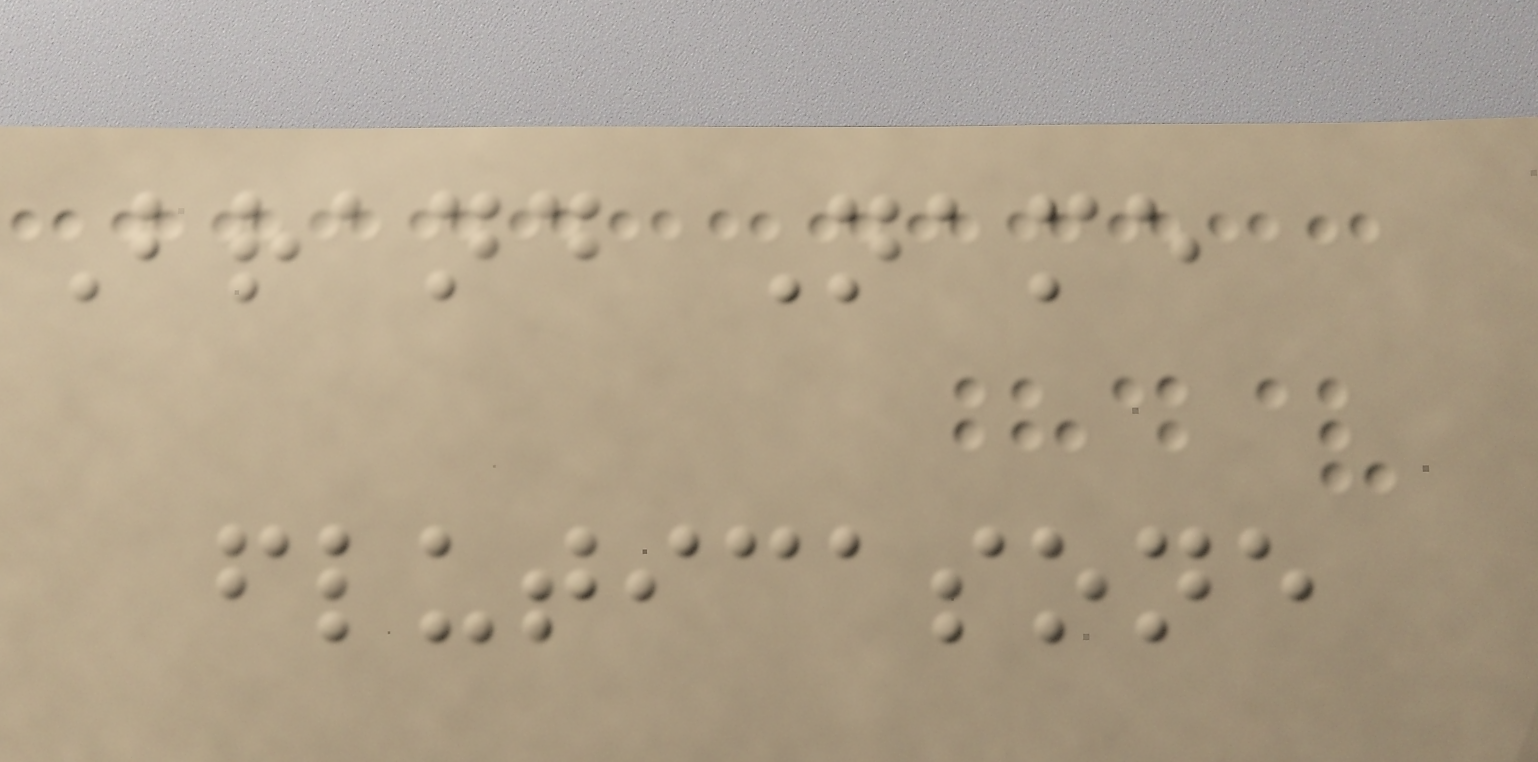Brand Name
fluticasone
